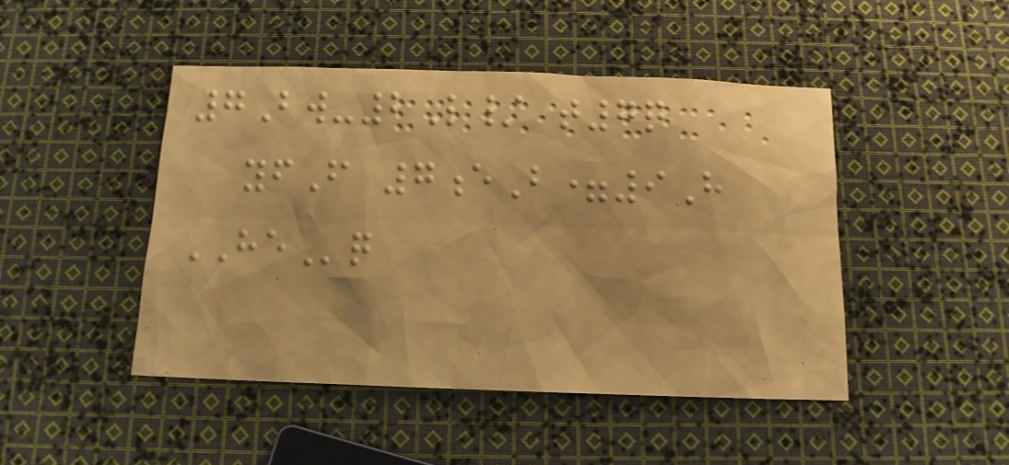7Bw-2L/ t7q
yfF 7eB=9H
HEq
